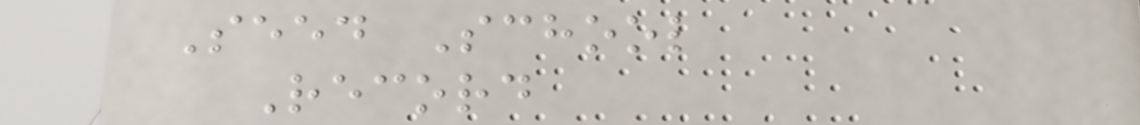Seed School
Record
